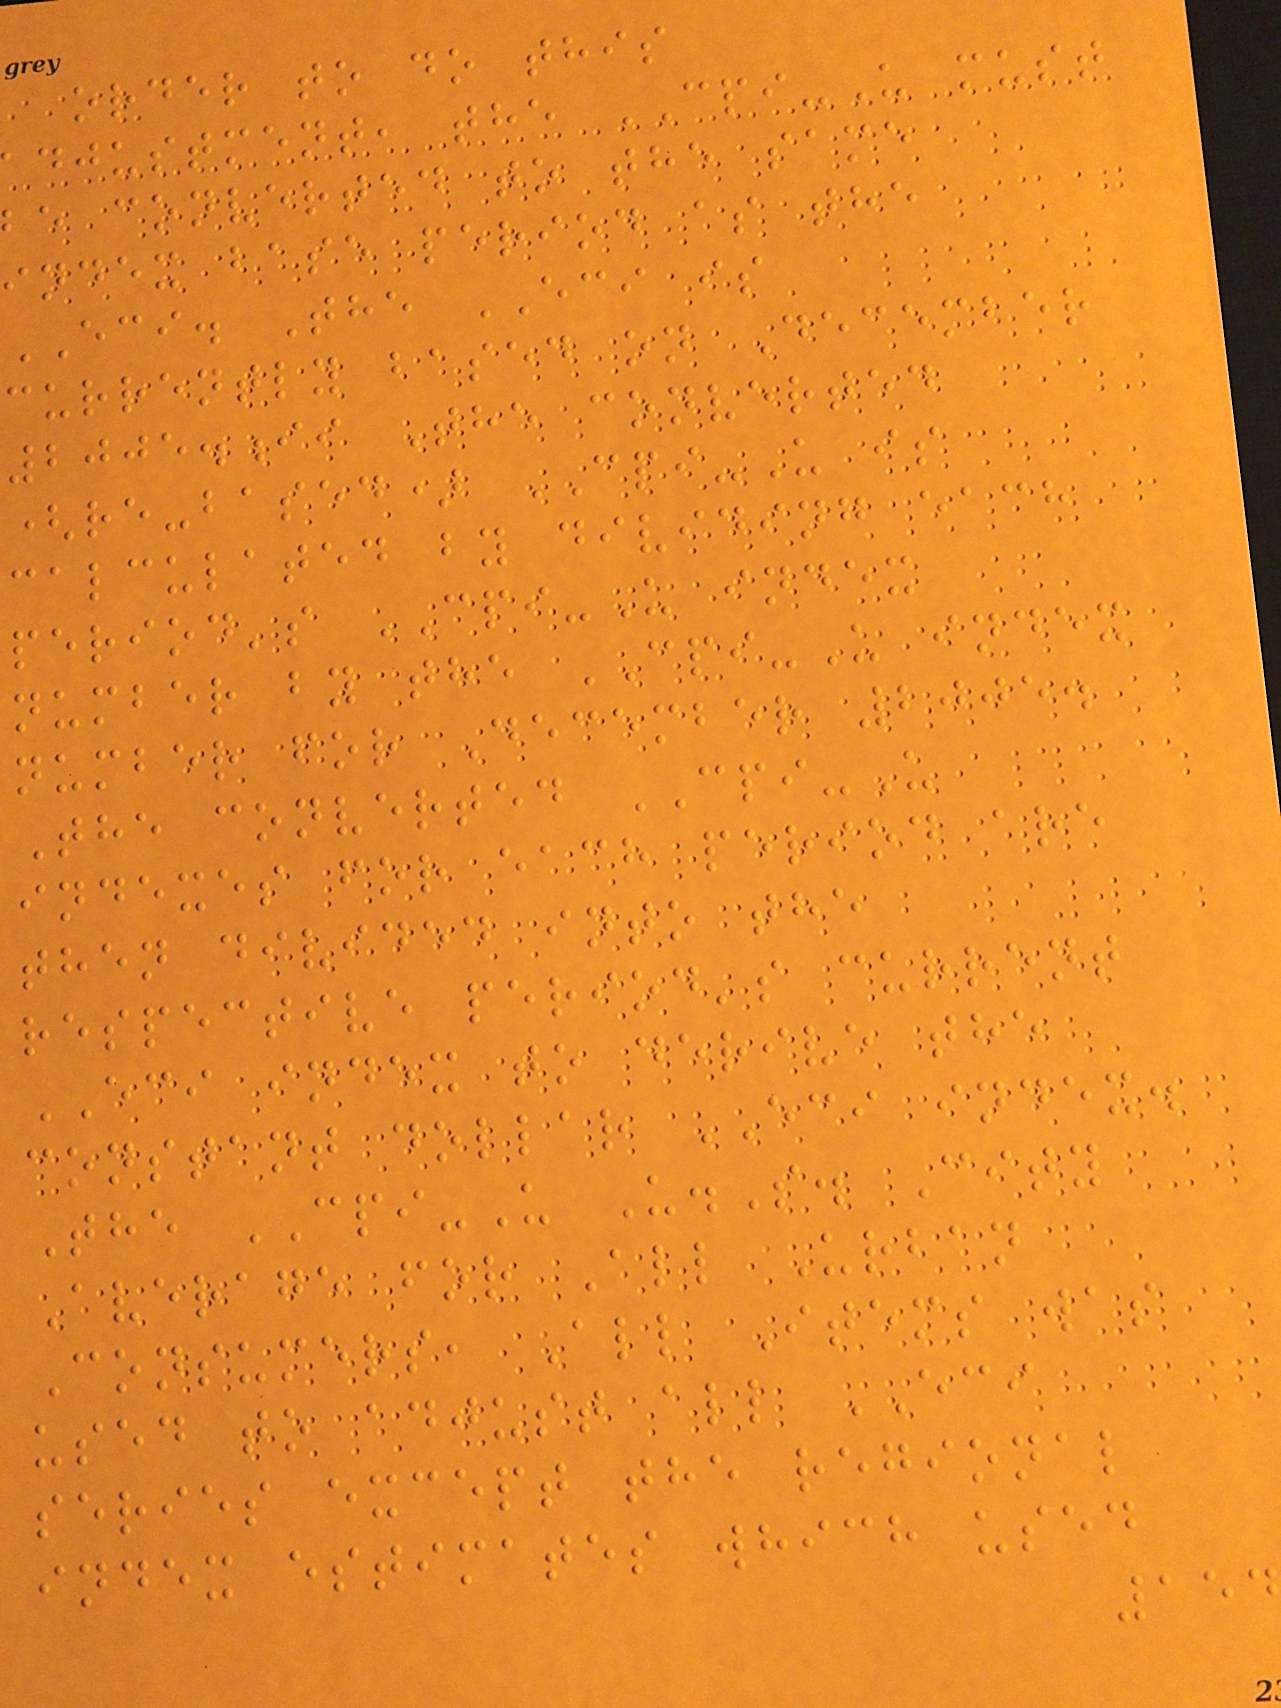order to do this
djustment, the CPI-U must
be converted to the same
index base period as the
ECI. The ECI is
currently based on December
2005.ii The converted
(re-based) CPI-U is
calculated by dividing each
period's CPI-U index
number by the CPI-U index
number for December 2005.
The converted CPI-U
indexes for each period are
then divided into the
respective period's current
ECI index to derive the
constant dollar ECI index.
The CPI-U U.S. City
Average for All Urban
Consumers, All Items was
used to adjust all ECI
series except the regional
index estimates which used
154
